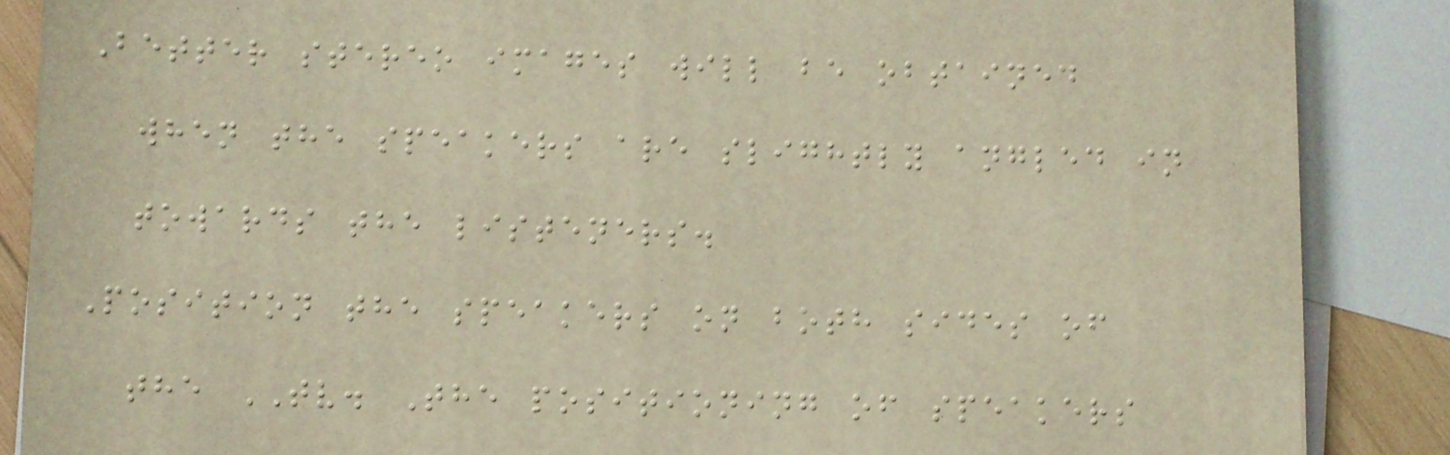Better stereo images will be obtained
when the speakers are slightly angled in
towards the listeners.
Position the speakers on both sides of
the TV. The positioning of speakers
